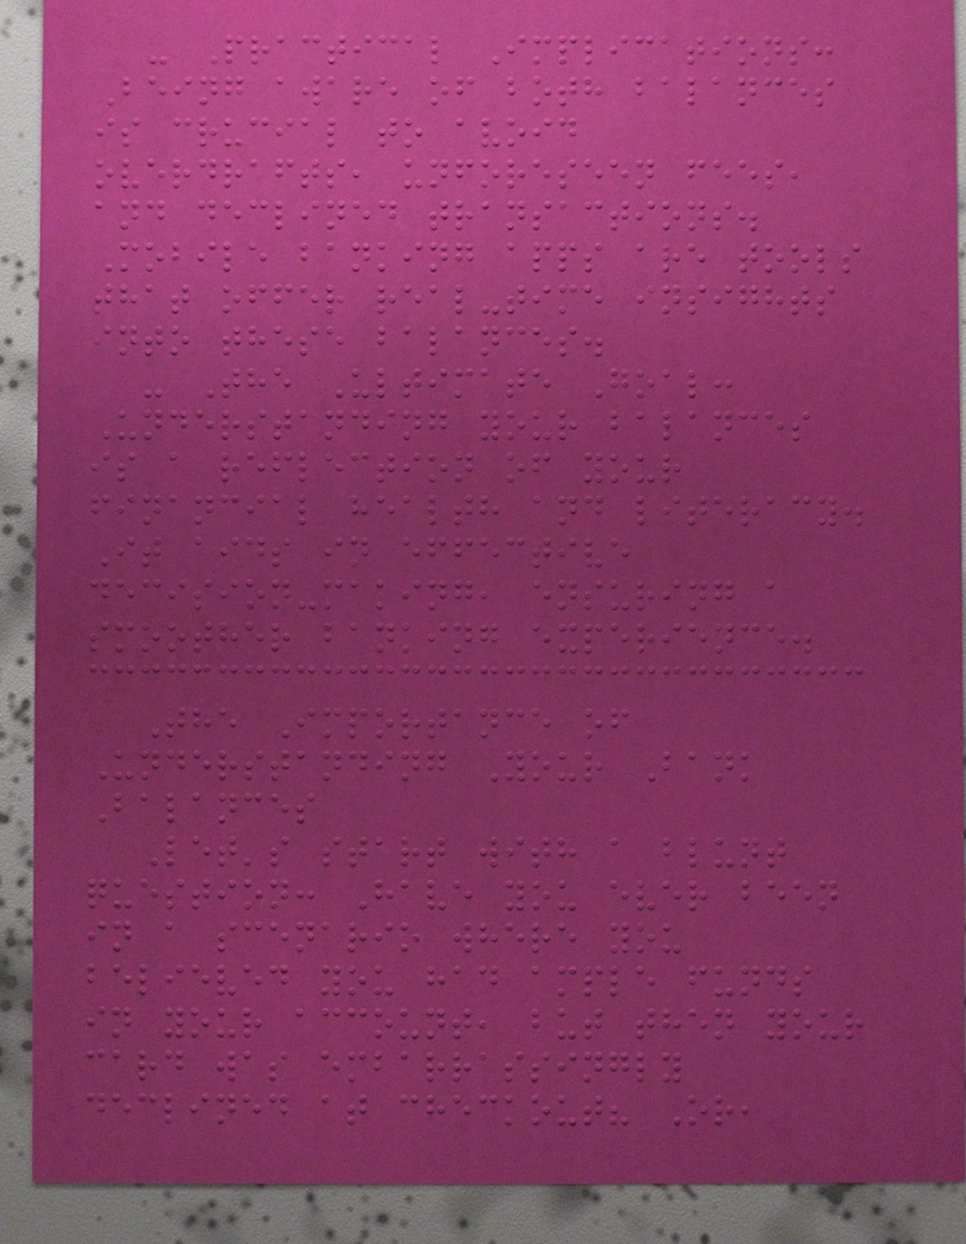- Practical Implications:
Being aware of both balances
is crucial to avoid
overdrafts, unforeseen fees,
and declined transactions.
Mobile banking apps are tools
that offer real-time insights
into these balances.
- The Ultimate Goal:
Understanding your balances
is a reflection of your
financial health and literacy.
It aids in effective
decision-making, ensuring a
smoother banking experience.
The Importance of
Understanding Your Bank
Balances
Let's start with a blunt
question: Have you ever been
in a scenario where you
believed you had ample funds
in your account, but then your
card was embarrassingly
declined at checkout? Or,
